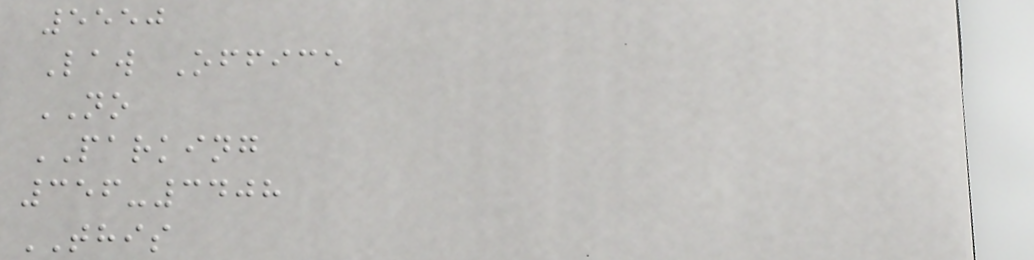5550
Law Office
NO
PARKING
356-3408
THIS
